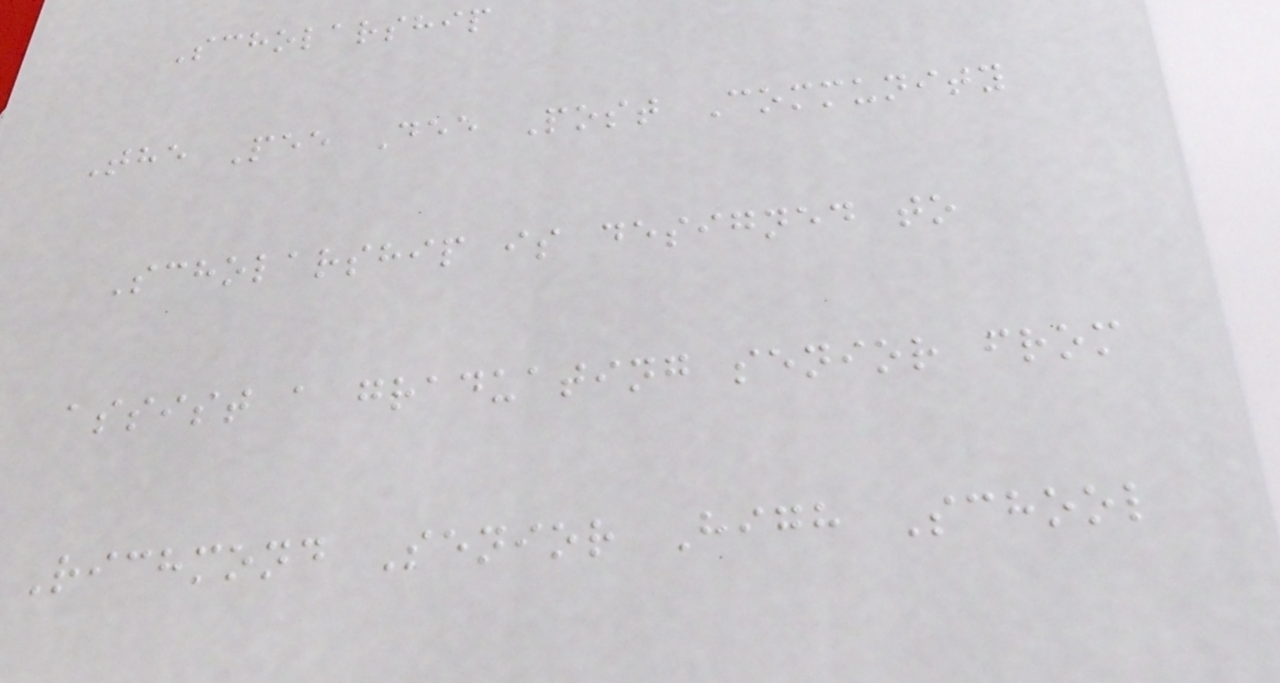Scholarship
The Pee Dee Post Community
Scholarship is designed to
assist a graduating senior from
Richmond Senior High School
